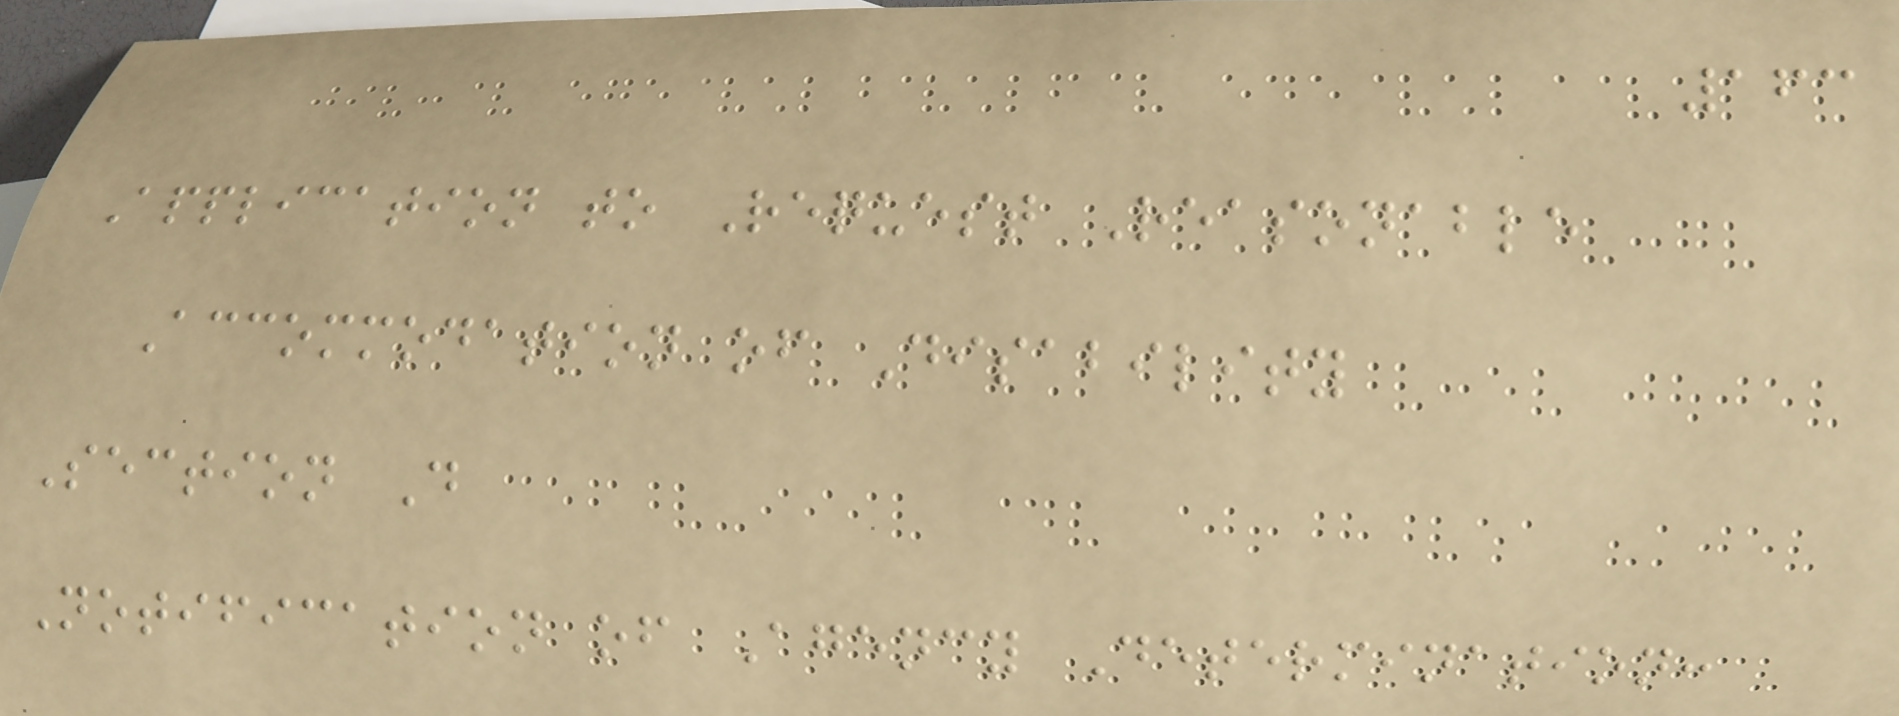163
Application to Request Reasonable
Accommodation of Disability
Section D
Notification of Agency Determination:
